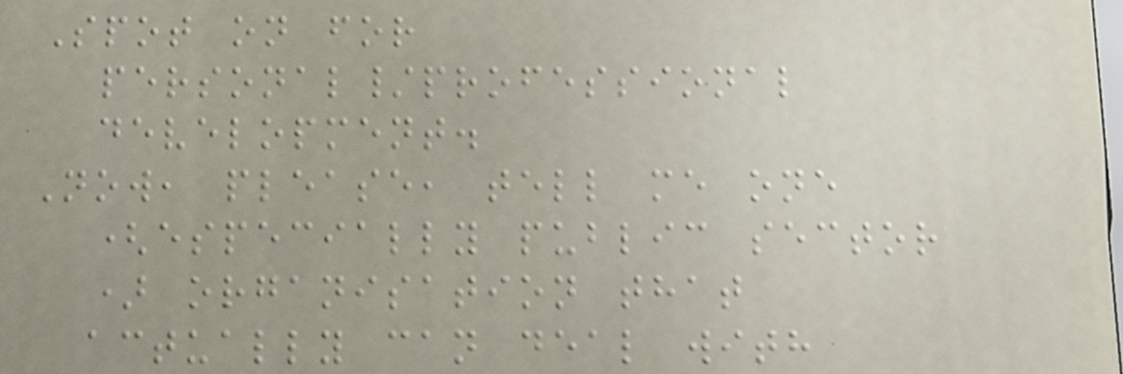Spot on for
personal/professional
development.
Now, please, tell me one
(especially public sector
) organisation that
actually can deal with
